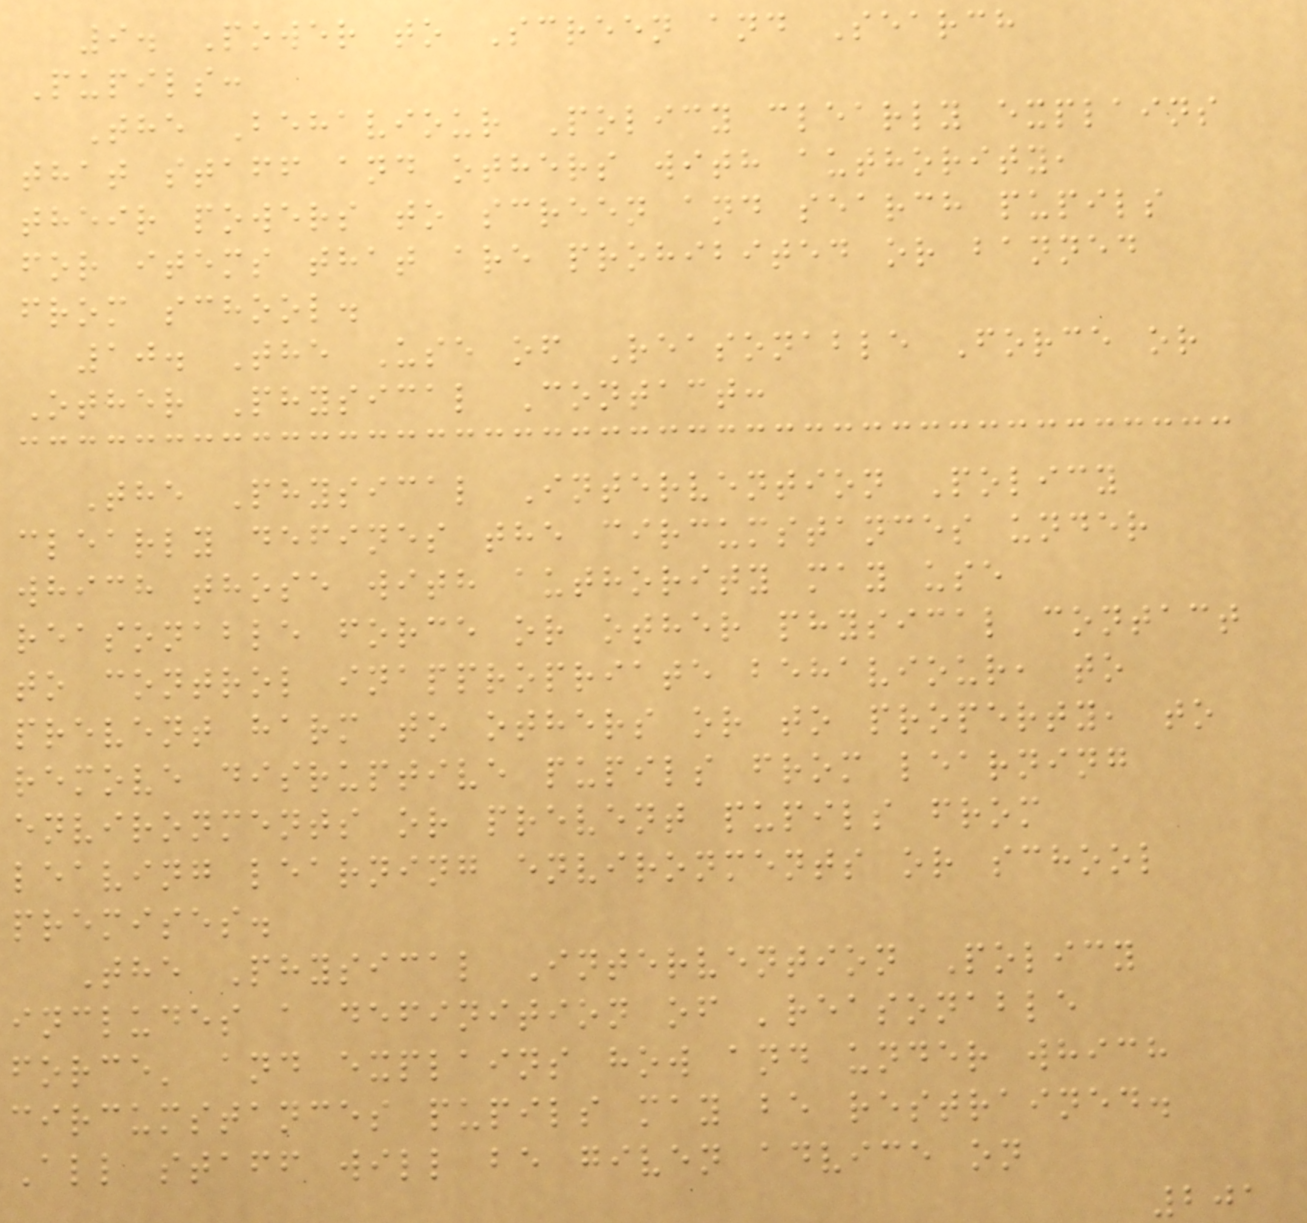9. Power to Screen and Search
Pupils:
The Behaviour Policy clearly explains
that staff and others with authority,
their powers to screen and search pupils
for items that are prohibited or banned
from school.
10. The Use of Reasonable Force or
Other Physical Contact:
The Physical Intervention Policy
clearly defines the circumstances under
which those with authority may use
reasonable force or other physical contact
to control inappropriate behaviour, to
prevent harm to others or to property, to
remove disruptive pupils from learning
environments or prevent pupils from
leaving learning environments or school
premises.
The Physical Intervention Policy
includes a definition of 'reasonable
force' and explains how and under which
circumstances pupils may be restrained.
All staff will be given advice on
201
